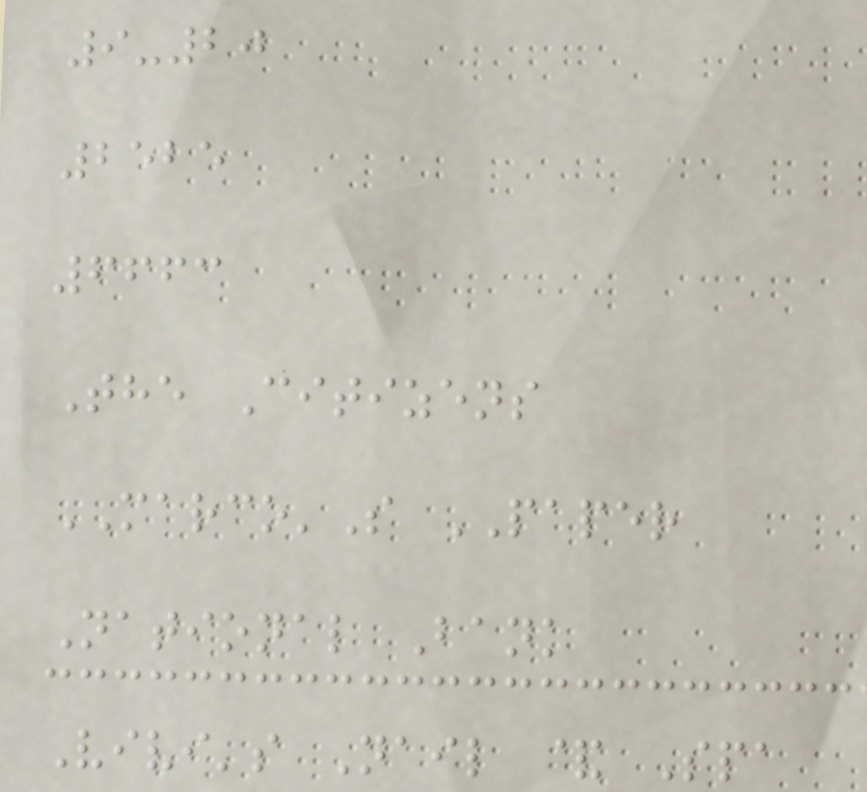9-20
2525
6663
The Citizens
MARCO'S PAPER
National Bank
Vivi's Nail & Spa
